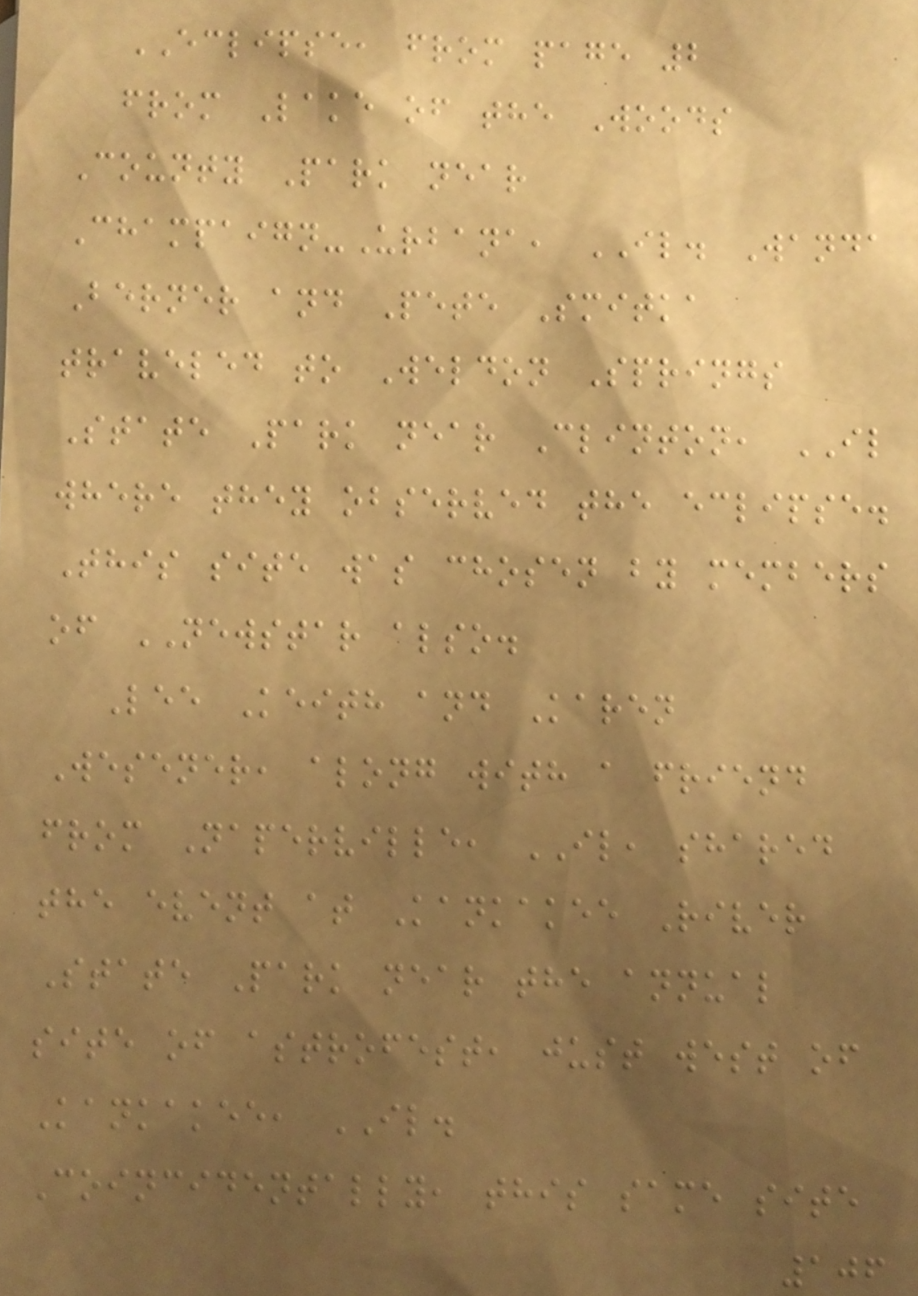ECLIPSE, from page 2
from Lake of the Woods
County Park near
Champaign-Urbana, IL. Wanda
Berner and Pete Smitka
traveled to Weldon Springs
State Park near Clinton, IL
where they observed the eclipse.
This site was chosen by members
of NEWSTAR also.
Lee Keith and Karen
Wesener, along with a friend
from Naperville, IL, shared
the event at Kankakee River
State Park near the annual
site of astrofest, just west of
Kankakee, IL.
Coincidentally, this same site
106
